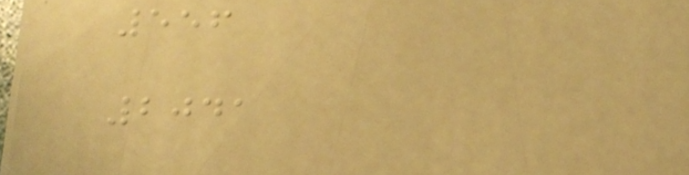556
2041
